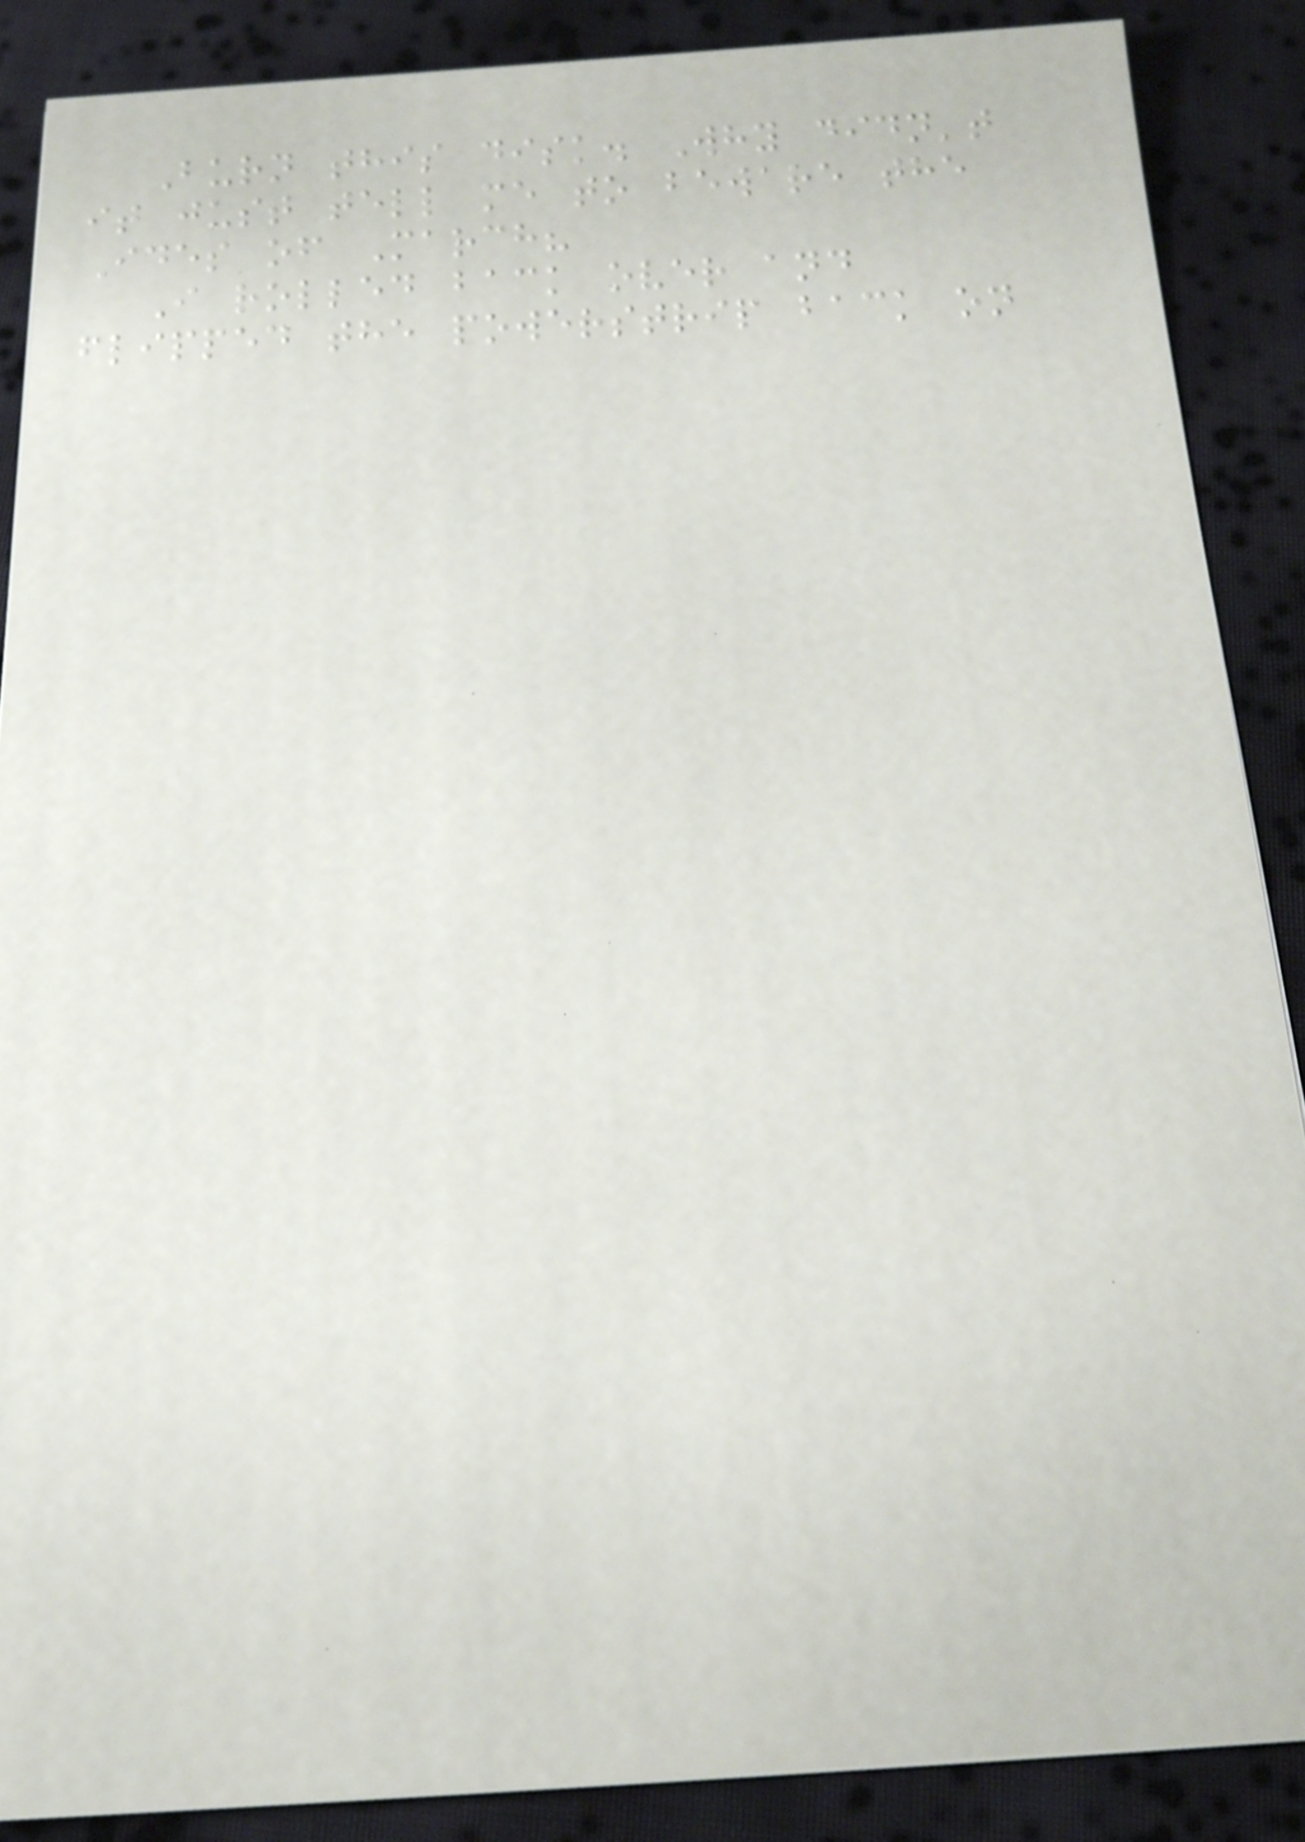Burn this disk. Why didn't
it just tell me to beware the
Ides of March?
I rolled back over and
flipped the powerstrip back on
